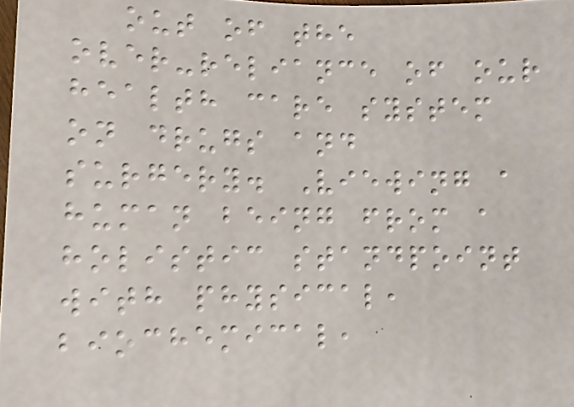out of the
over-reliance of our
health care system
on drugs and
surgery. Viewing a
human being from a
holistic standpoint
with physical,
biochemical,
